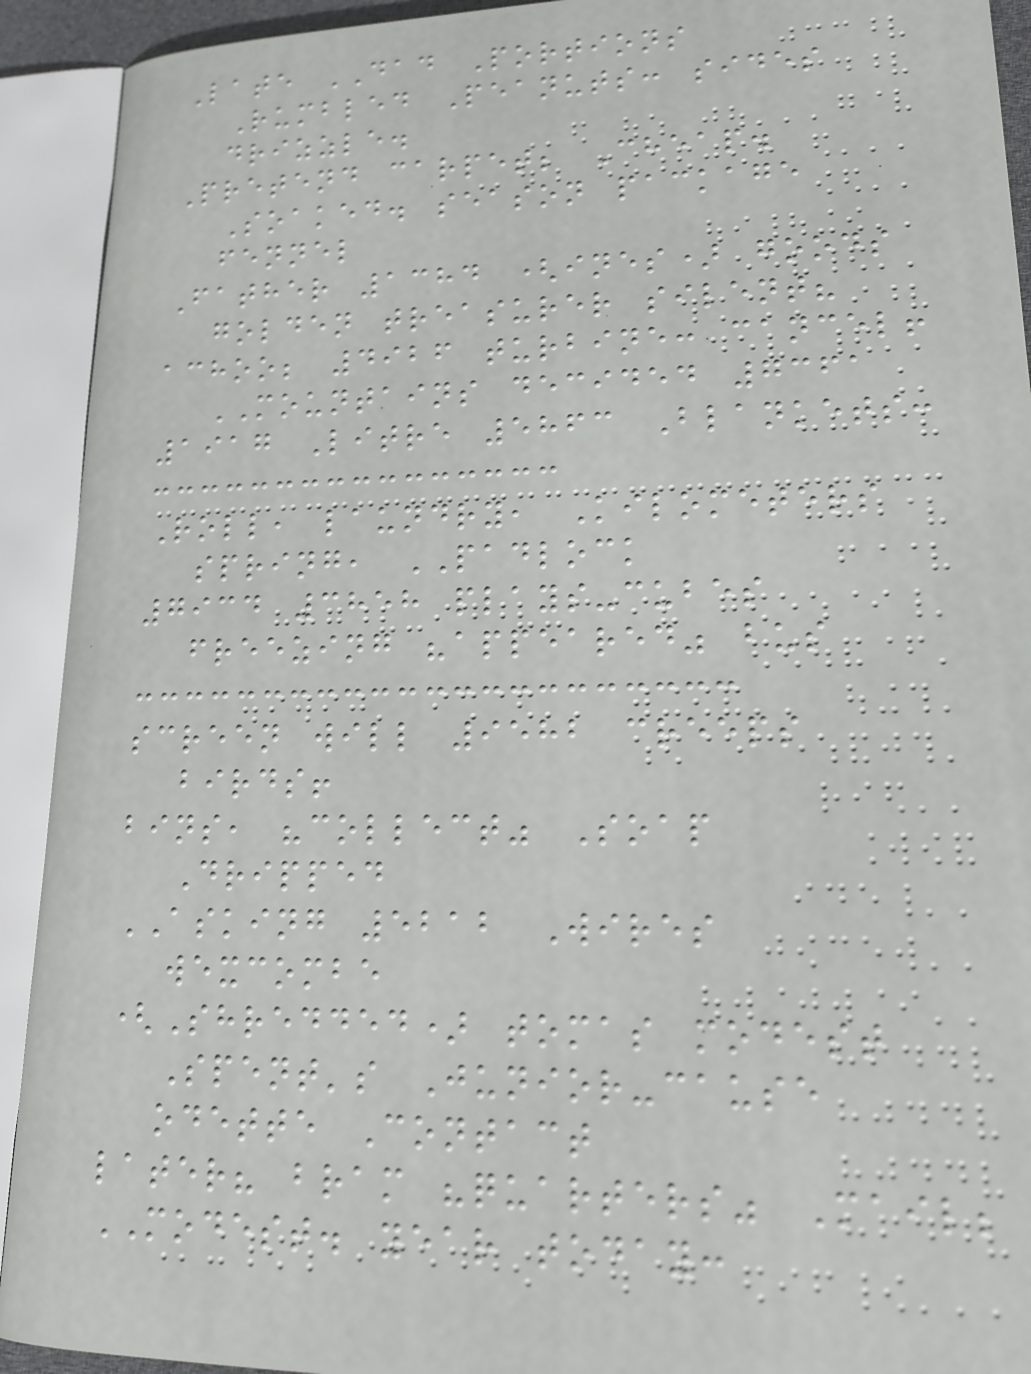Late DAD Portions
Rumbled Peanuts: sides
drizzle.
Pretend carpet; Cheap.
Soaked. season package
fennel
Father 1384 (ines) goods
golden treasurer silent?
achoo; 4926 turbine: cancel!
MOUNTAINS decided 7361
1917 Litre 5863 Blankets:
Roll, laundry, Kilometers
spring, PADLOCK
7934 3858 plays-cubes
freezing "appeared" bus
screen will 9582 creeps
birds!
bins, "collect" Soap
Dripped
ASKING 5212 Wires
wexcombe
(Shredded) tomas modest
Spent's Junior-cause
odette Contact
later? bram "quarters" Mail;
MODEST. year today:
